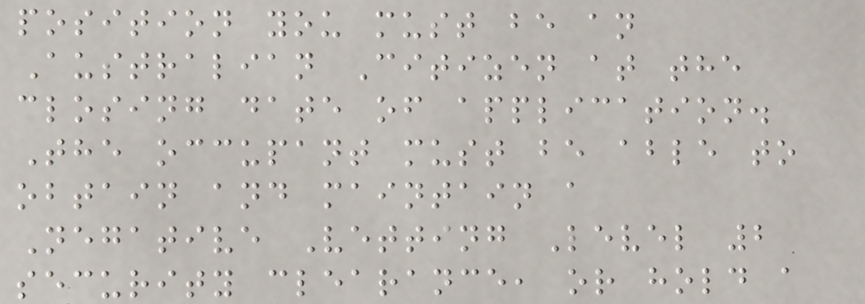position you must be an
Australian Citizen at the
closing date of application.
The occupant must be able to
obtain and maintain a
Negative Vetting Level 2
security clearance, or hold a
